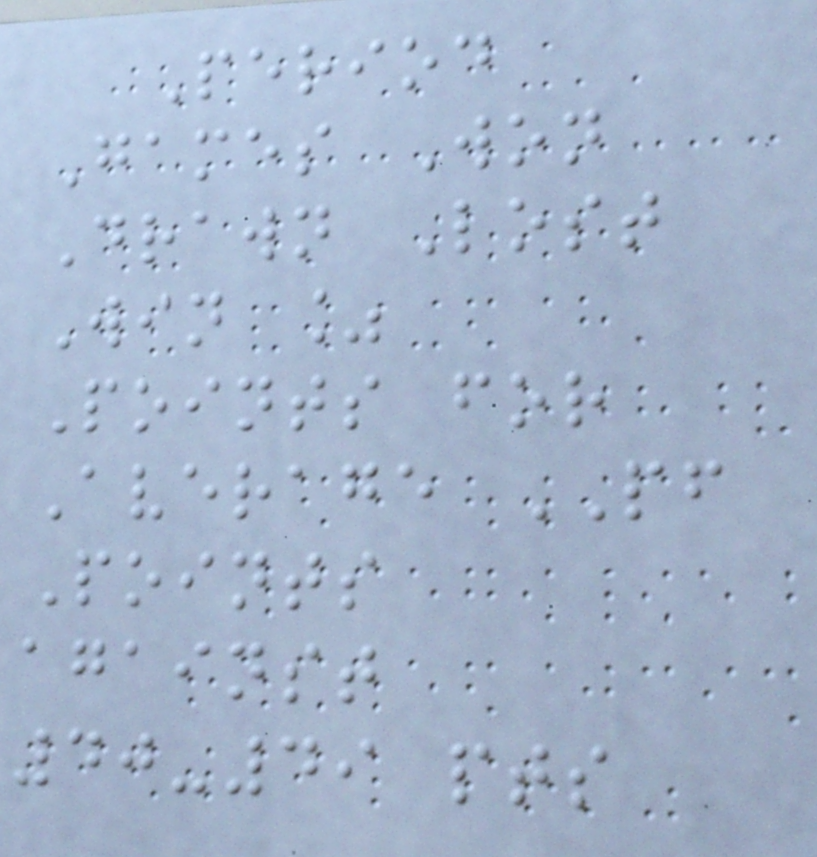Period
Games Won
Drawn Lost
Win %
Points for
Average PF
Points
against
40-49 pts
